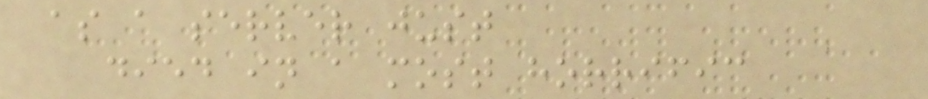as a server just
died in a most horrific
